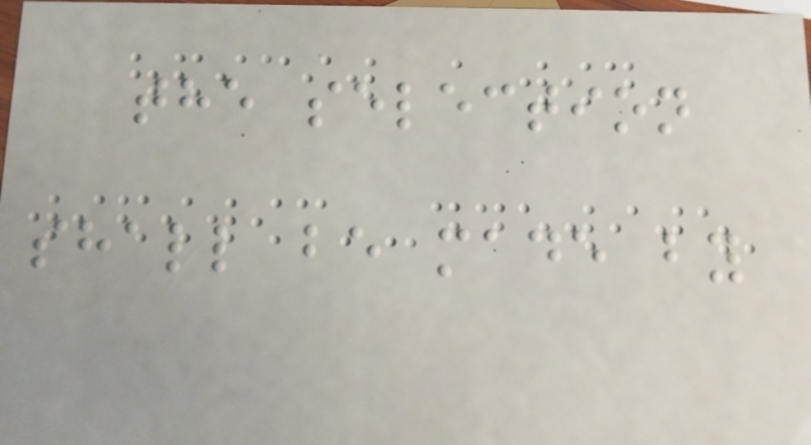the selection
shall be made by
